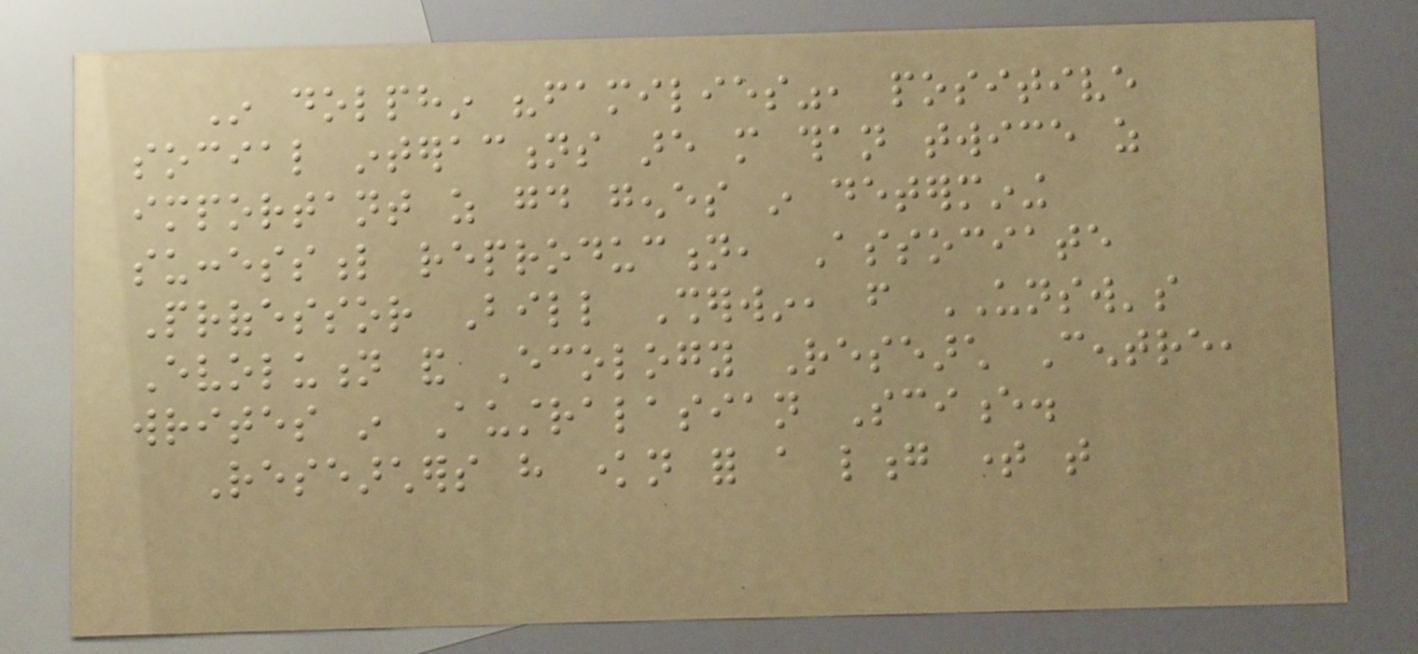In dolphin "families", positive
social interactions are more than twice as
important as good genes in determining
successful reproduction, Associate
Professor Bill Sherwin, from UNSW's
Evolution and Ecology Research Centre,
writes in Australasian Science.
Researchers have known for a long time that
